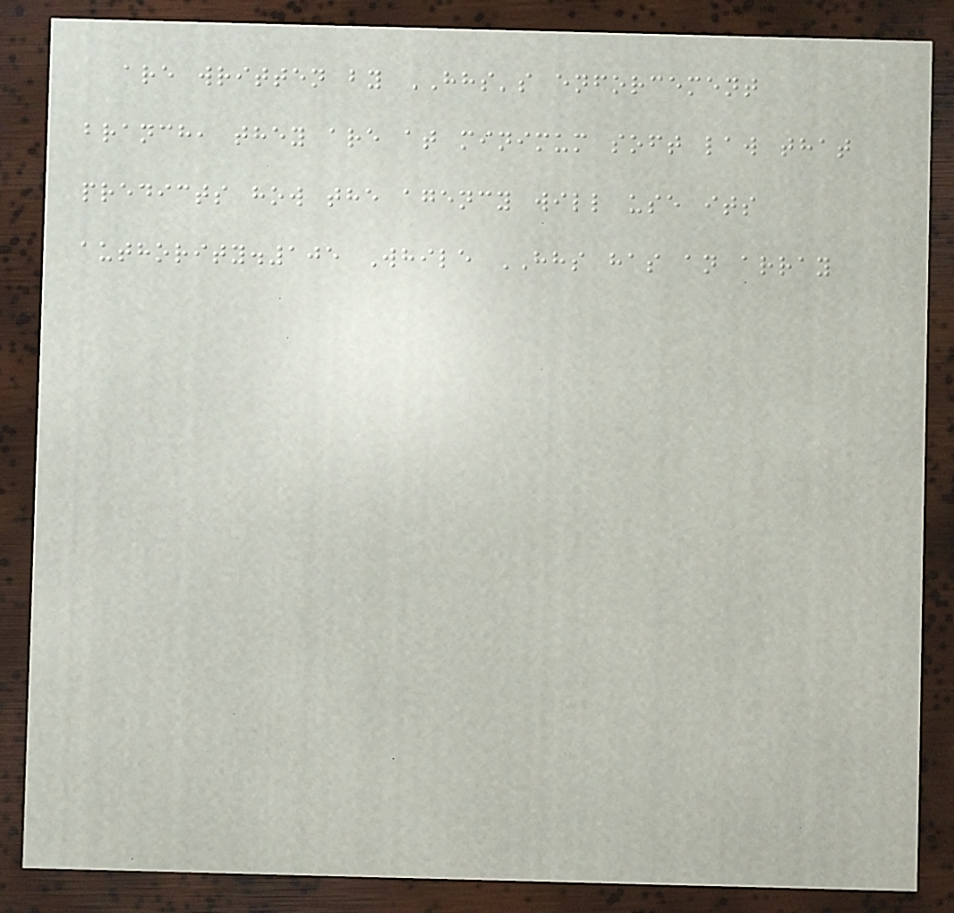are written by HHS's enforcement
branch, they are at minimum soft law that
predicts how the agency will use its
authority.105 While HHS has an array
